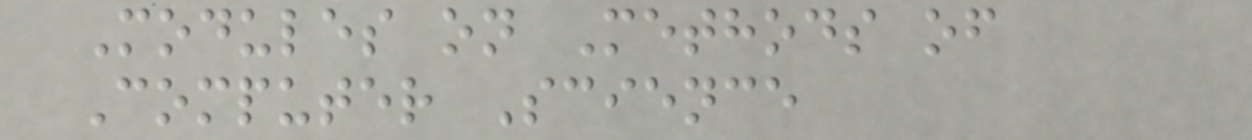Modules on Methods of
Computer Science
